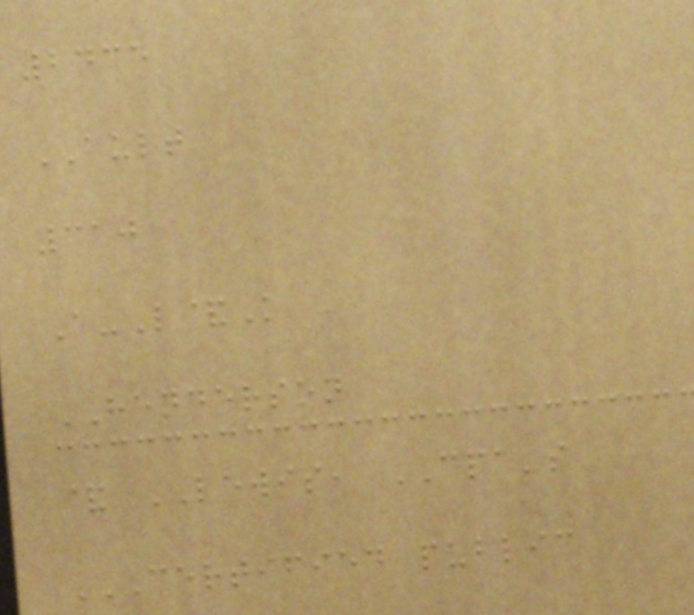2435
AULT
310
A-L&K
HENDERSON
& LEWIS, CPA's
CERTIFIED PUBLIC
